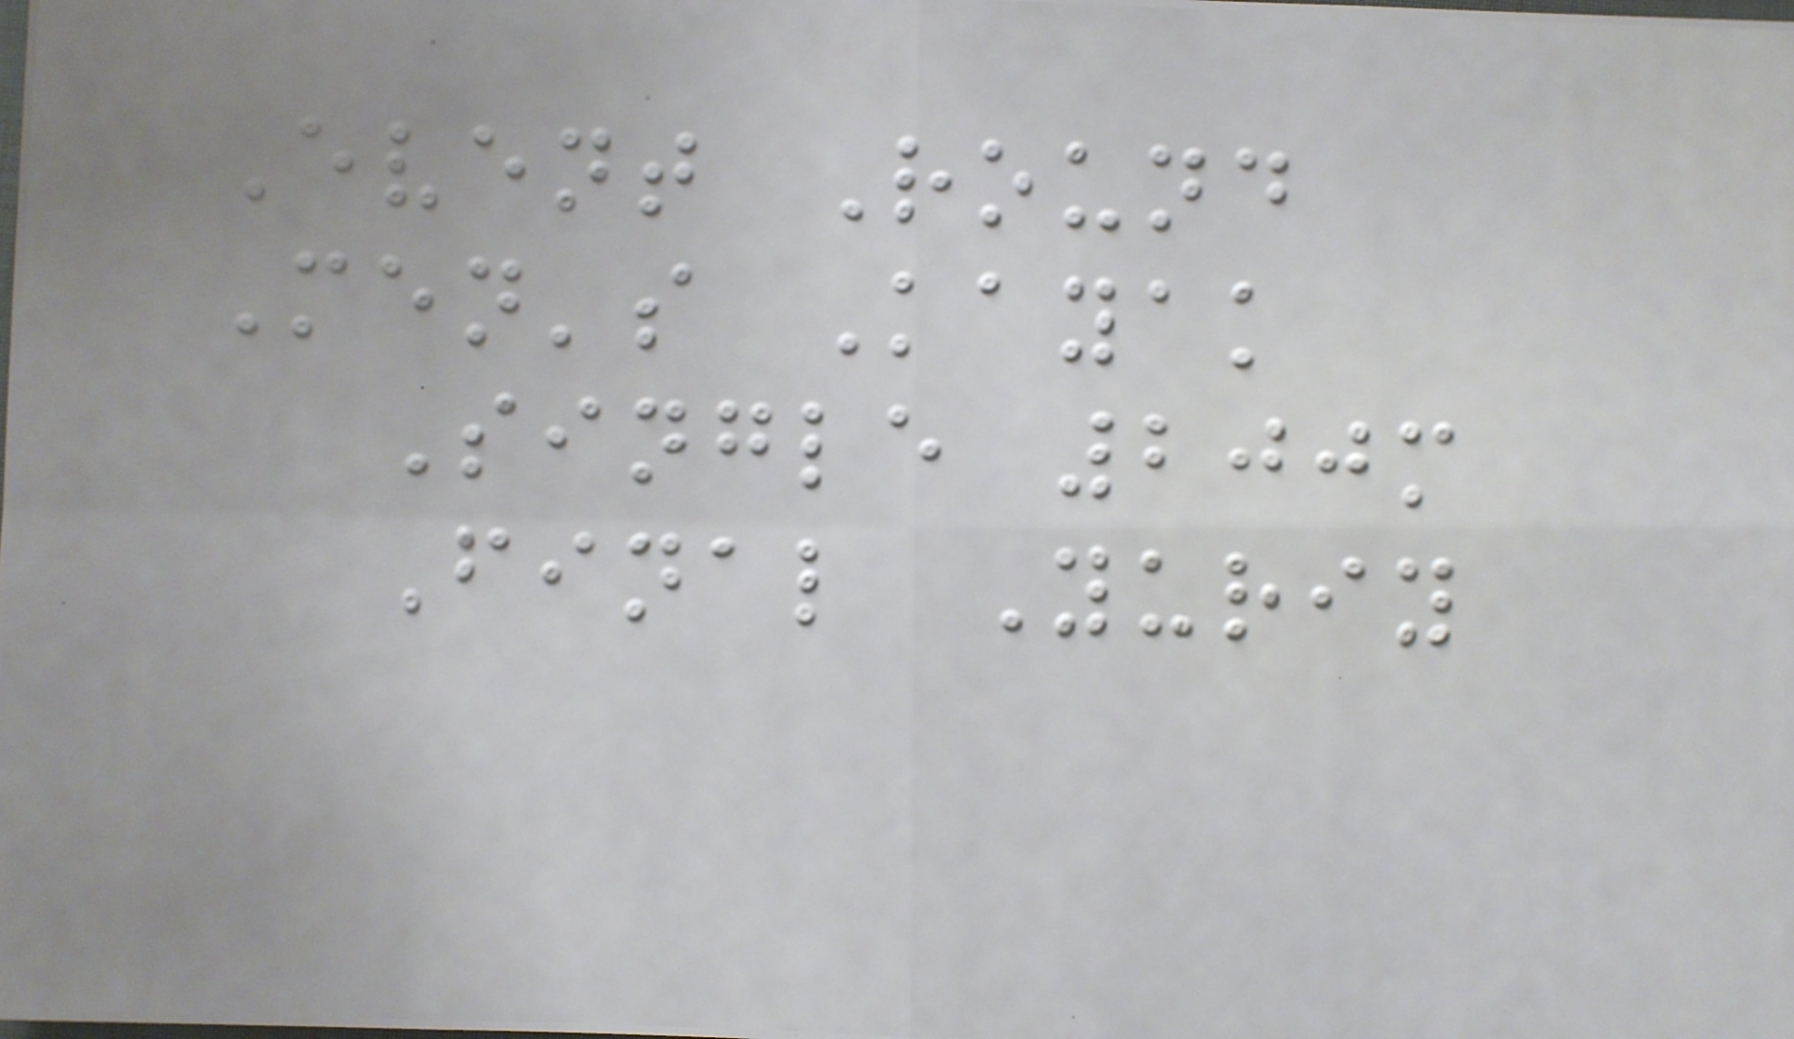Event Round
Men's Kayak
Single 200m
Final Yuriy
